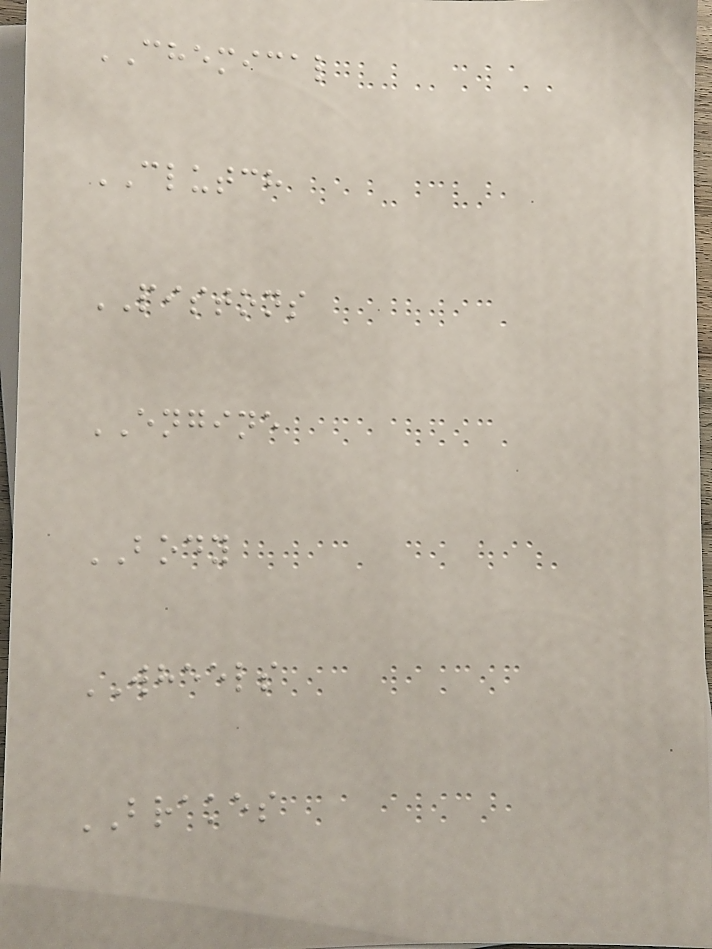CHEMICAL
CLUTCH
PISTONS
ENGINE
BODY
WHEELS
BRAKES
